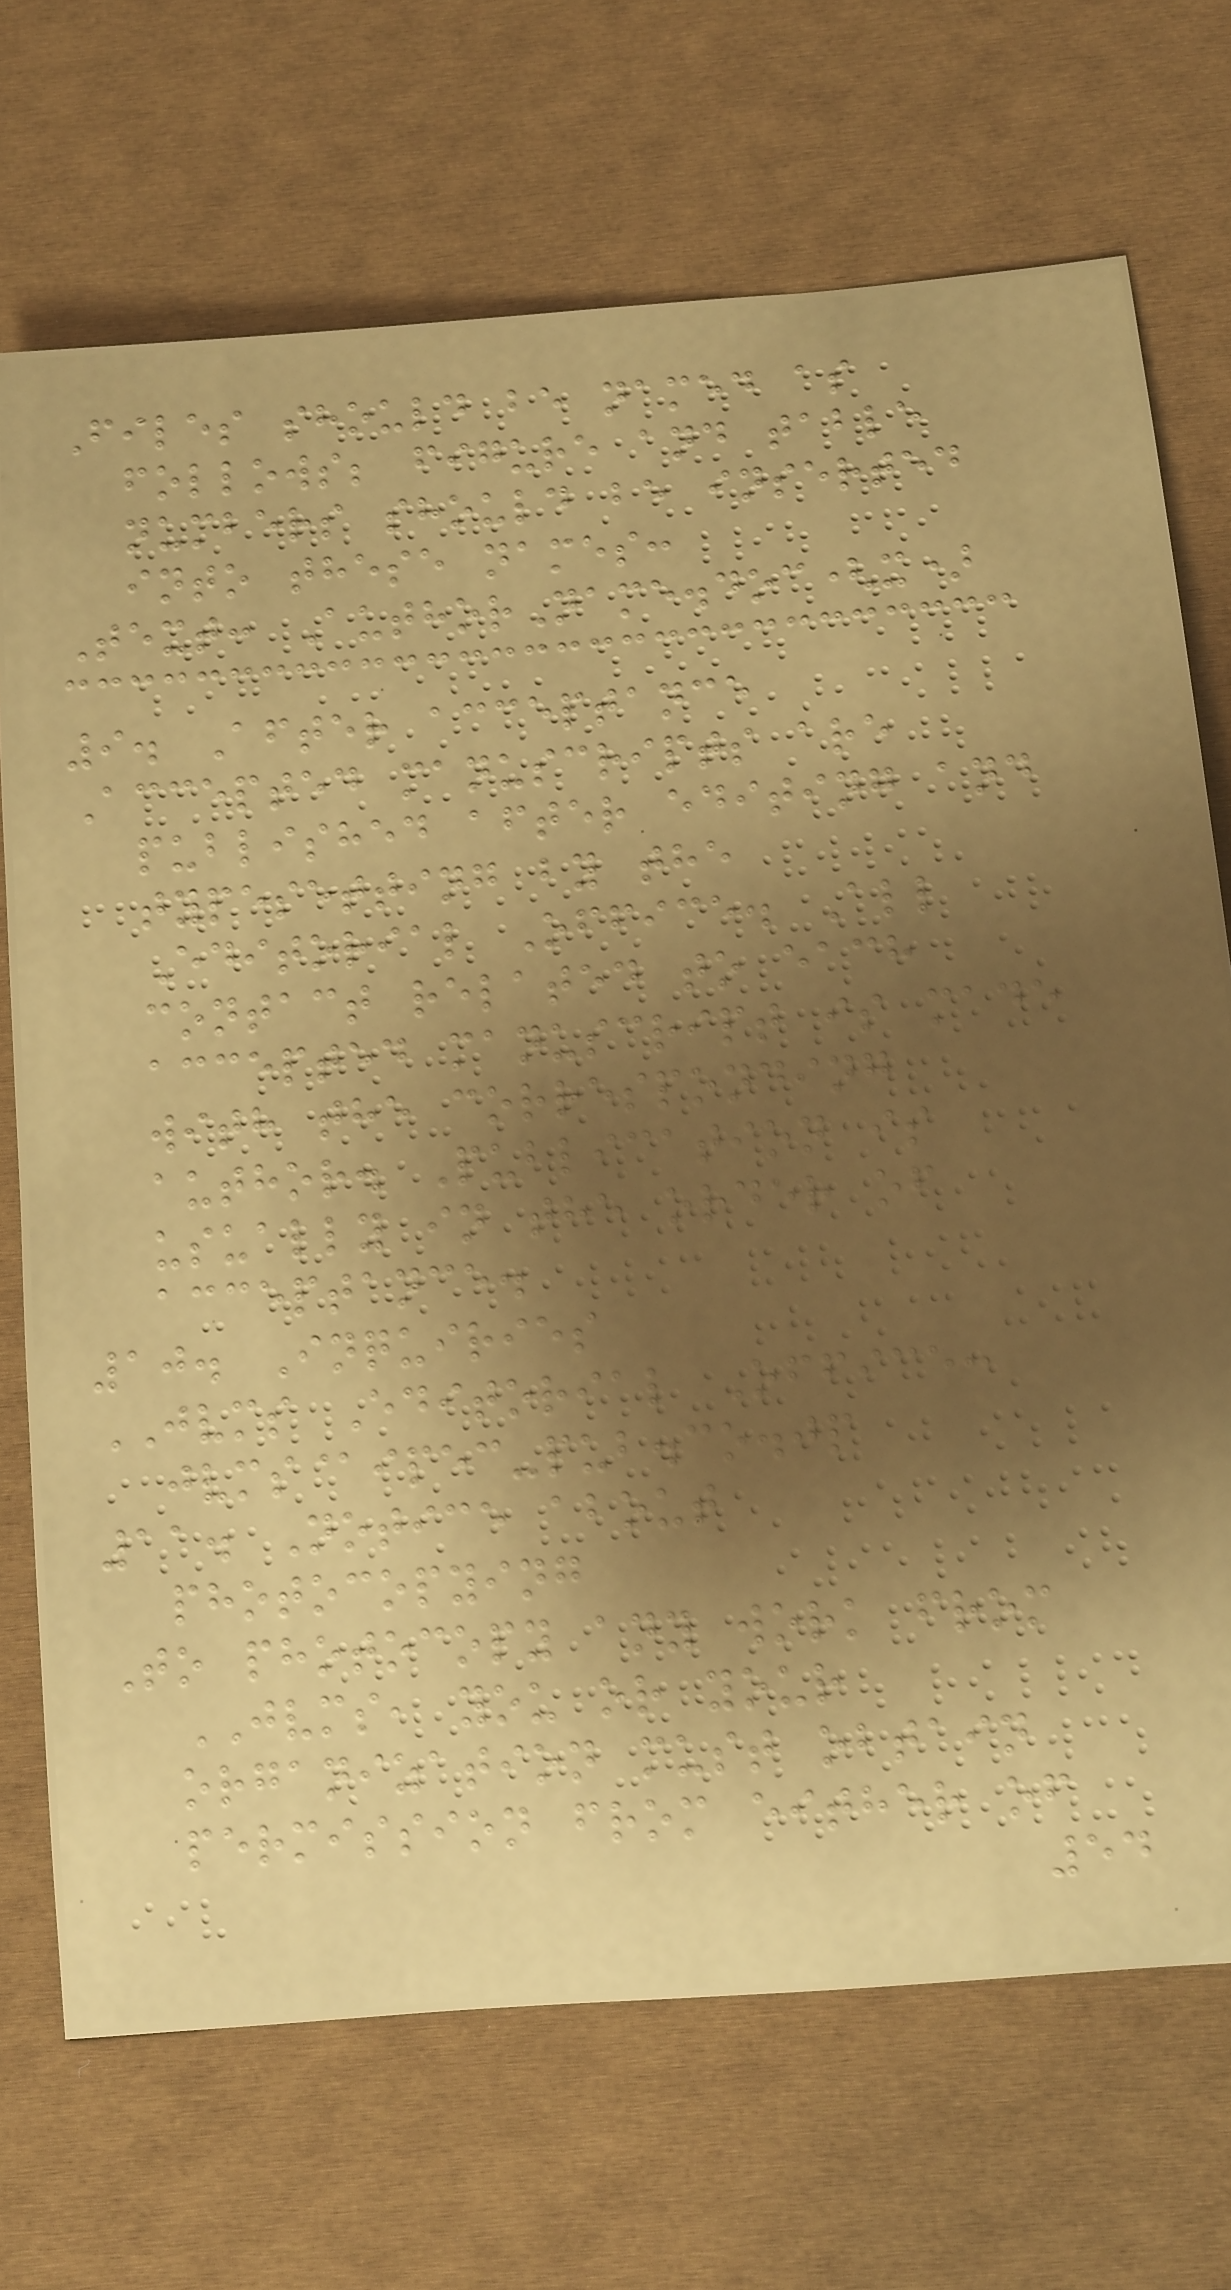Files should be named as
follows; figure and table
numbers should be inserted
into these names:
Text: AuthorName.doc(x)
9. After acceptance
Accepted manuscripts are
published after editing and
typesetting by the
Editorial Office. All
contact related to each
accepted manuscript is made
with the corresponding
author. Publication is
usually in the order of
acceptance.
10. Inquiries
JVMS Editorial Office:
jvms@ipec-pub.co.jp
11. Notice about
photocopying
To photocopy any work from
JVMS, you or your
organization must obtain
permission from either of
54
